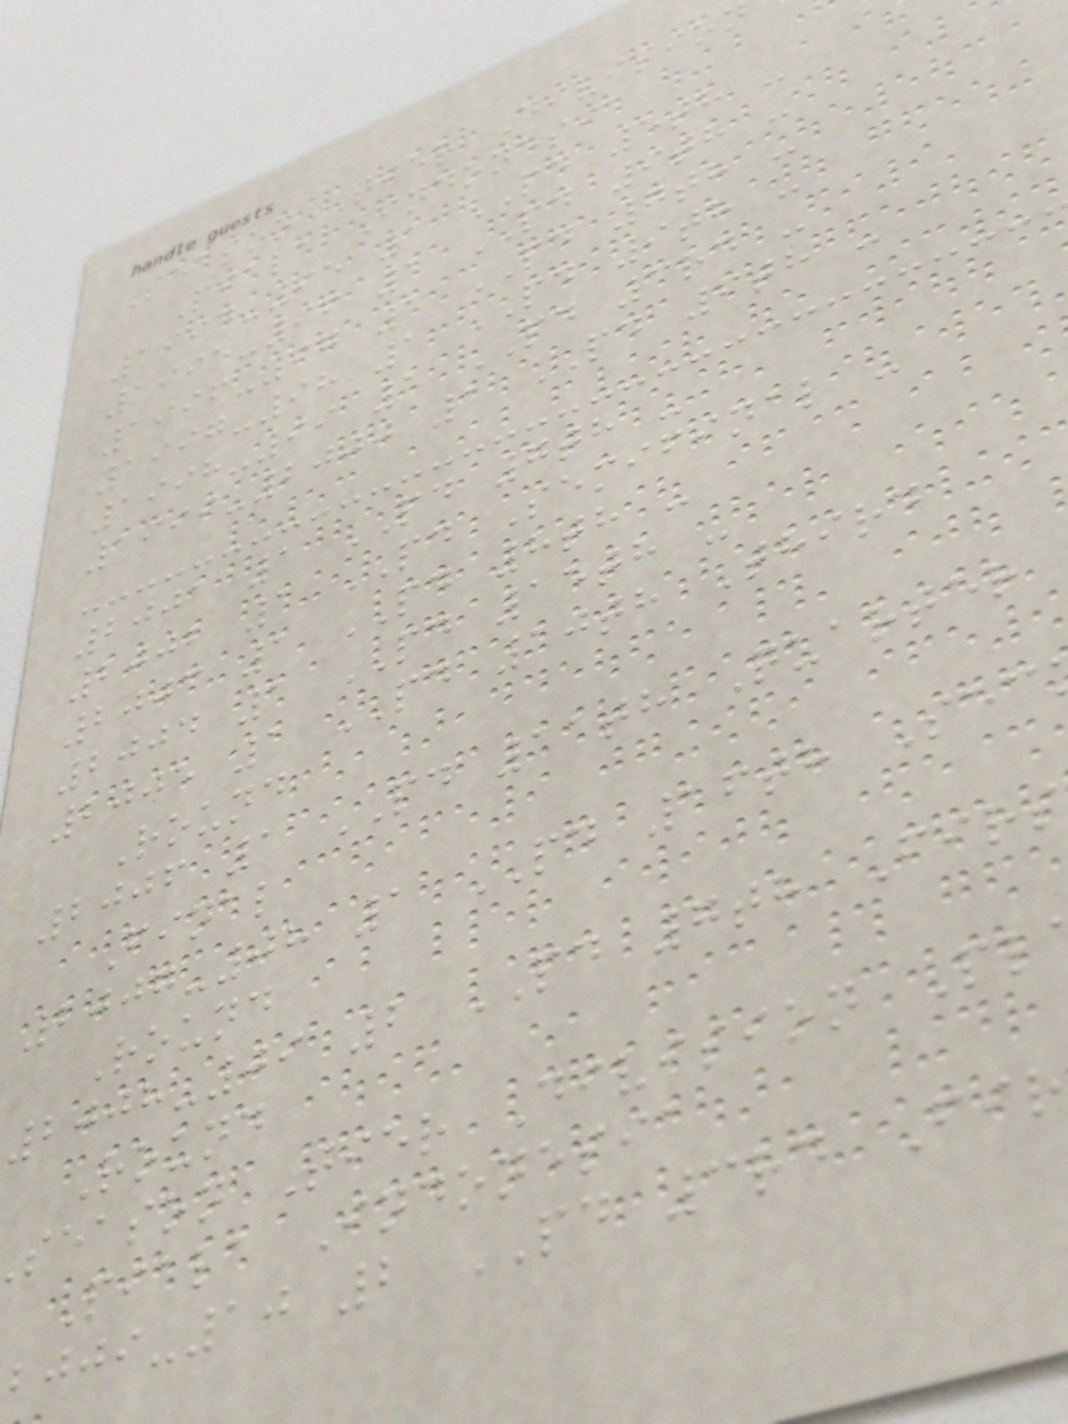Season Tier Divisio
Piala Indonesia
1994-95 1 PD 5th -
1995-96 1 PD 9th -
1996-97 1 PD 7th -
1997-98 1 PD 9th -
1998-99 1 PD 3rd -
1999-2000 1 PD 6th -
2001 1 PD 7th -
2002 1 PD Semifinal -
2003 1 PD 8th -
2004 1 PD 15th -
2005 1 PD 10th Third
Round
2006 1 PD 11th Quarter
Final
2007-08 1 PD 16th Sec
Round
2008-09 2 PD 7th Firs
Round
season Tier Division Pl
Piala Indonesia
-10 2 PD 3rd Fir
